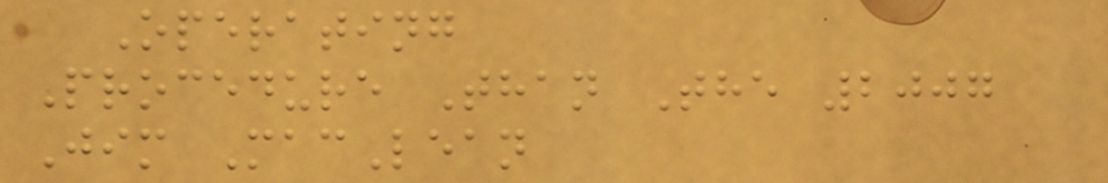Operating
Procedure Than The 2007
Jim MacLean
